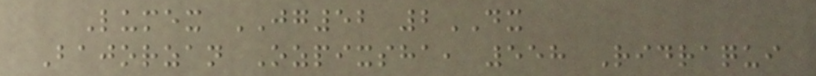Lumex JG52 2DX
Bajorzan Ozpixsha, 558 Ridraqui
